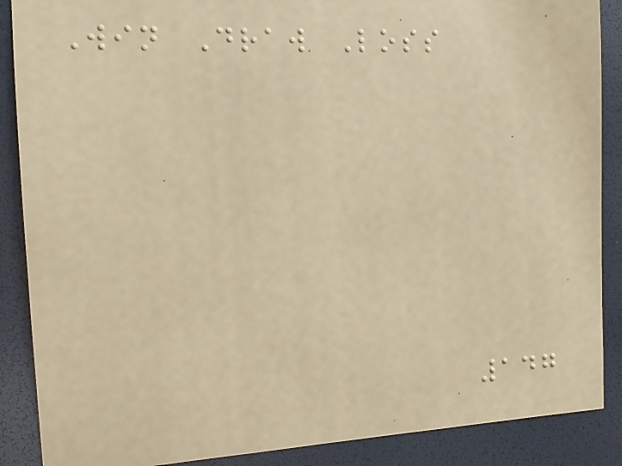Win Draw Loss
147
